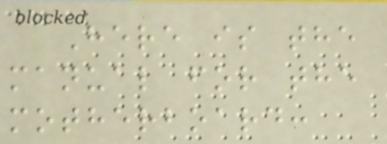Here is the
manual for the
motherboard:
